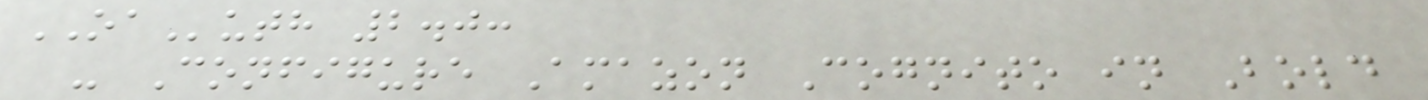OAuth 2.0:
- Configure Amazon Cognito in Bold
